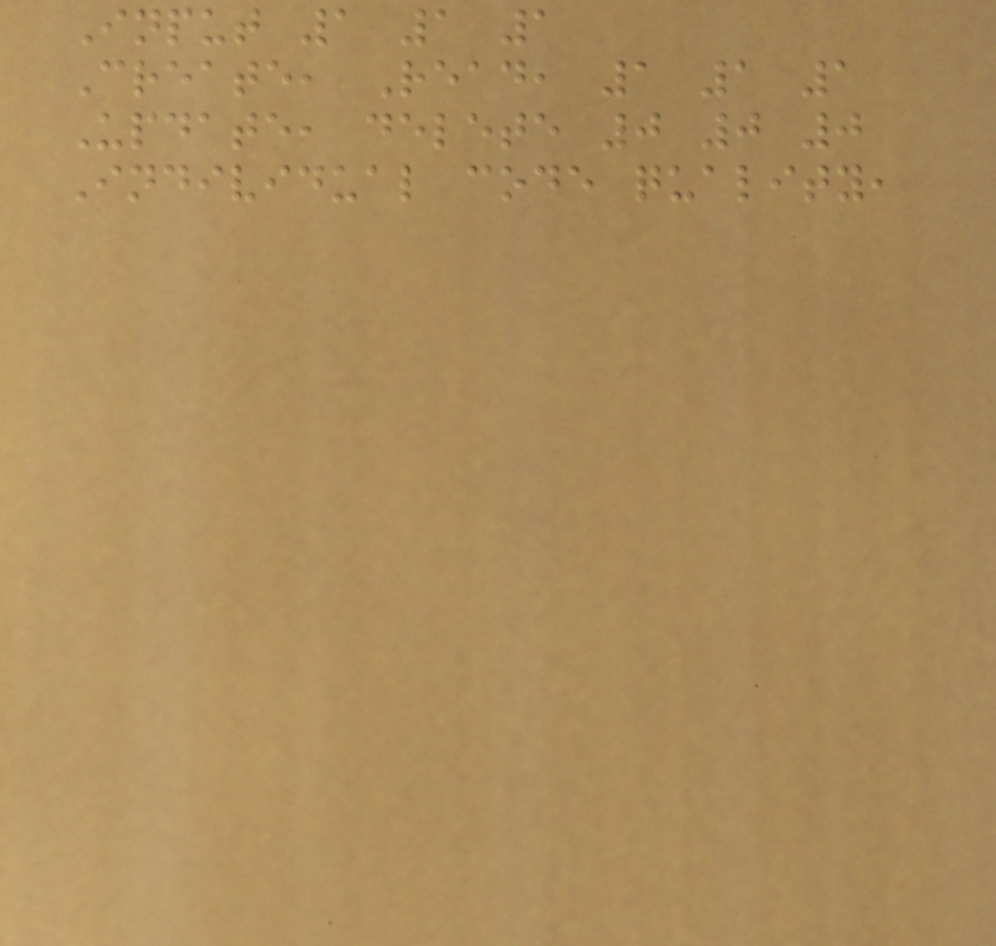Input 1 1 1
Create, Read, 1 1 1
Update, delete 0 0 0
Individual code quality,
